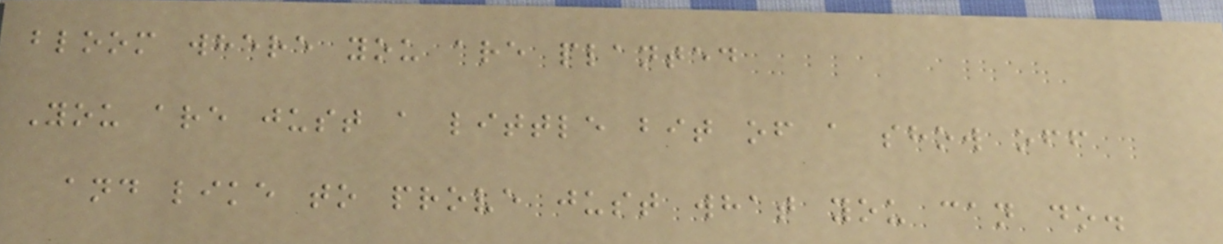bloom where you are planted
You are just a little bit of a show off
and like to prove just what you can do.
